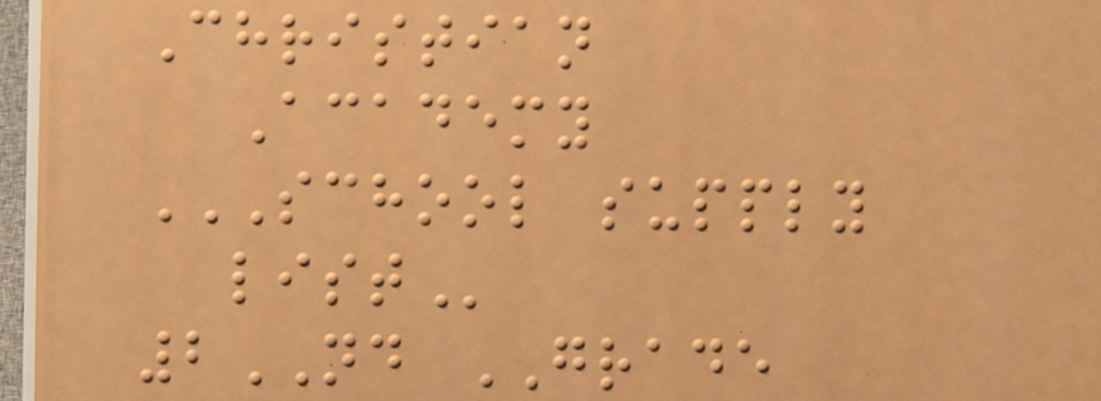Christian
Academy
SCHOOL SUPPLY
LIST
2ND GRADE
